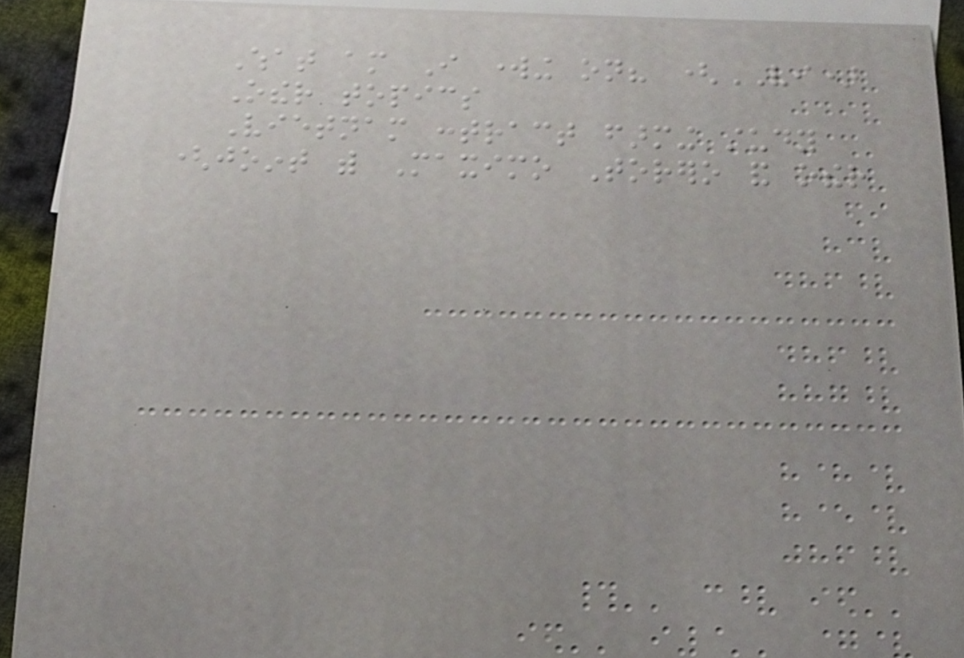What am I working on? (VI)
Other topics
Vietnam contract farming study
(joint with Maximo Torero and other
